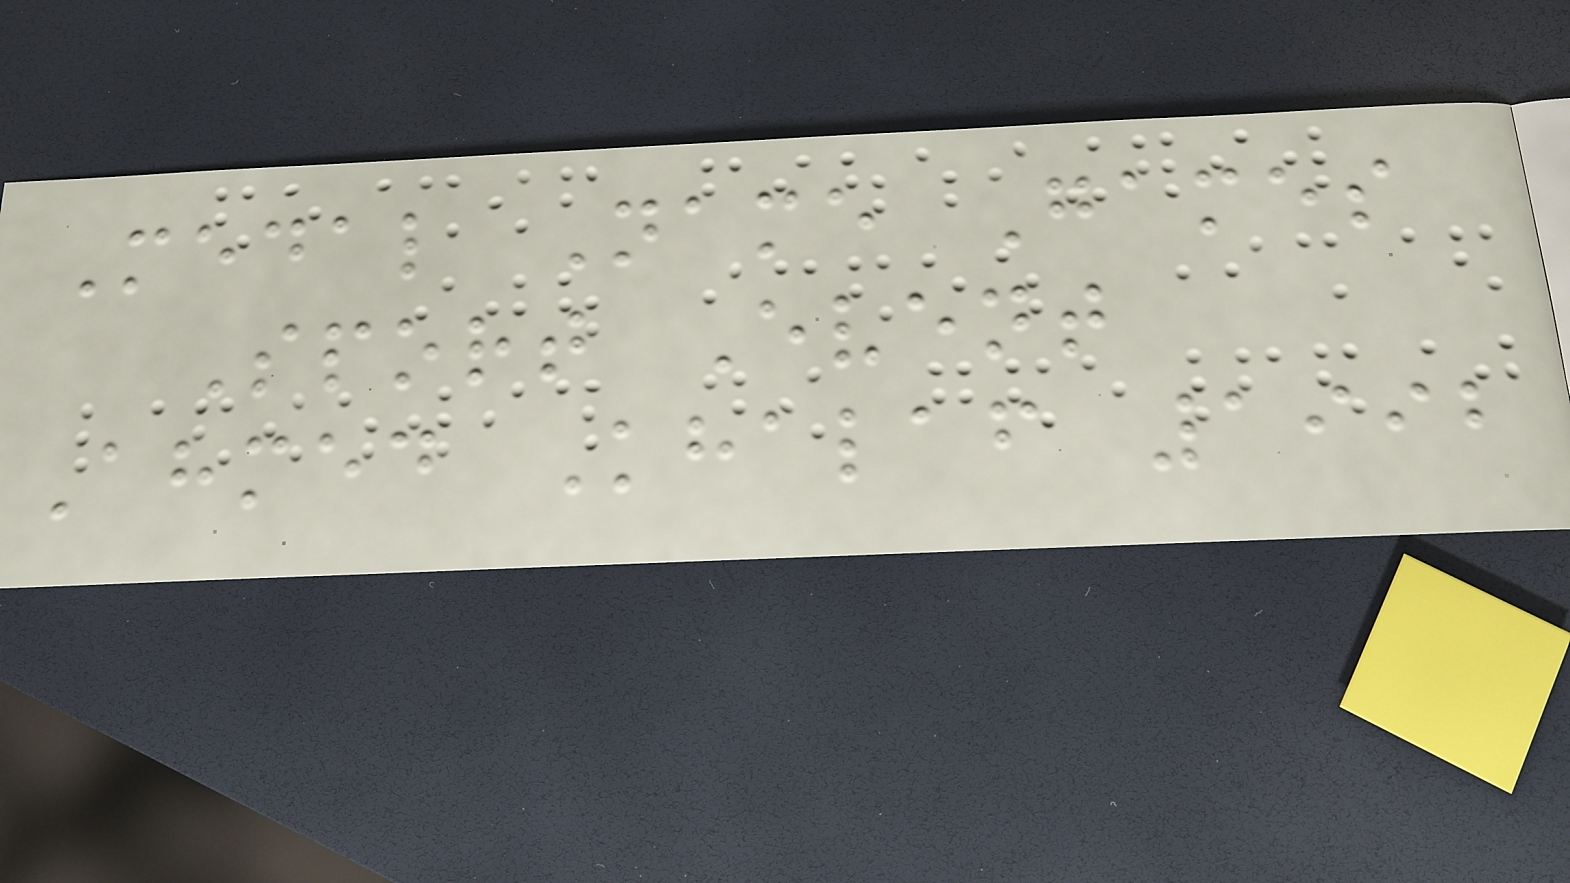Medal Name Games
Sport Event
Ahmed Khalaf 1992
